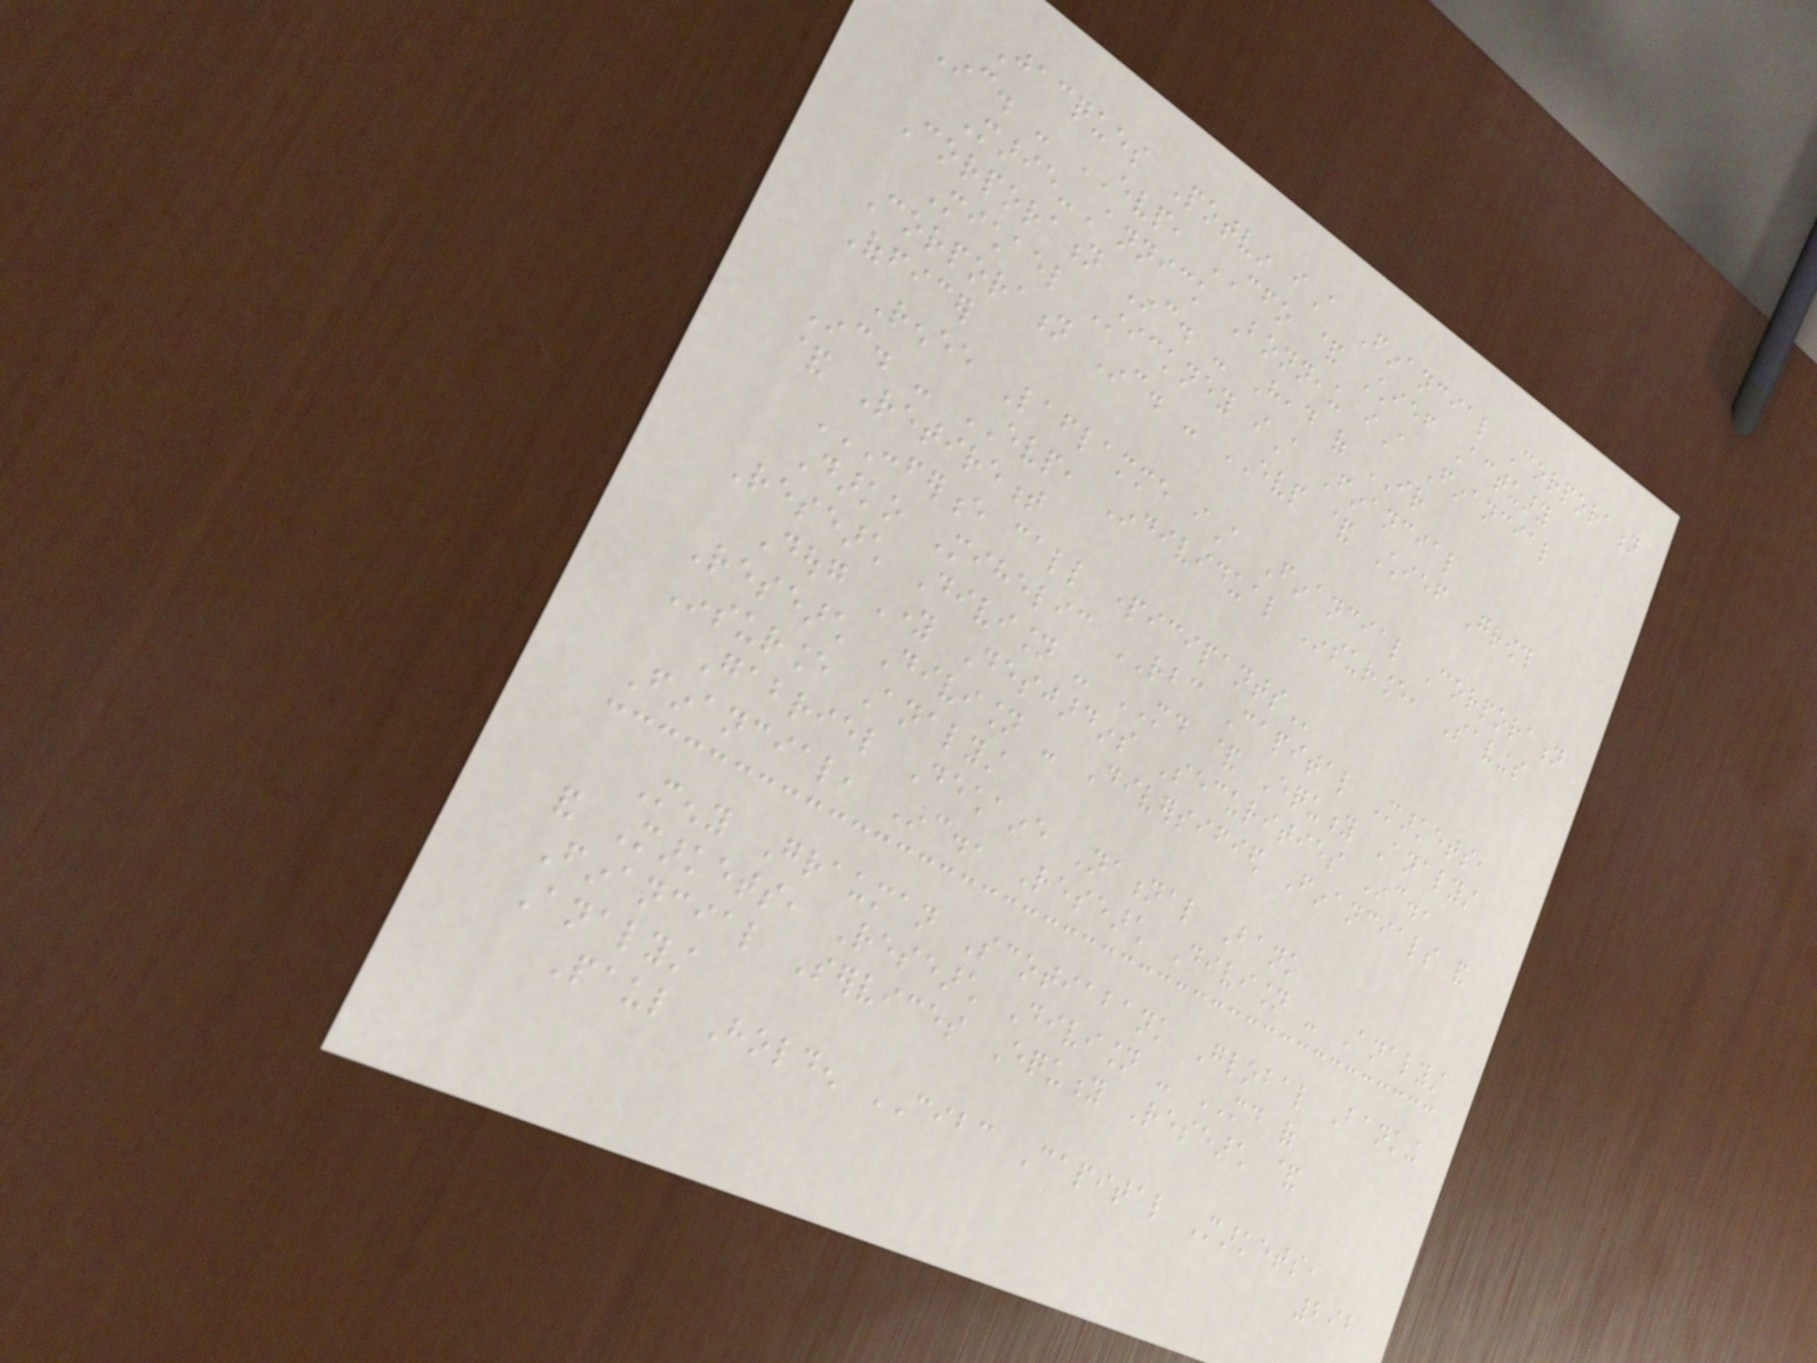Jacques Potvin iA Financial Corporation
Inc. - EVP, CFO & Chief Actuary
Marie-Annick Bonneau iA Financial
Corporation Inc. - Head of IR
Michael Stickney iA Financial
Corporation Inc. - EVP & Chief Growth
Officer
Renee Laflamme iA Financial Corporation
Inc. - EVP, Individual Insurance, Savings
& Retirement
CONFERENCE CALL PARTICIPANTS
Darko Mihelic RBC Capital Markets,
Research Division - MD & Equity Analyst
Doug Young Desjardins Securities Inc.,
Research Division - Diversified Financials and
Insurance Analyst
Gabriel Dechaine National Bank
Financial, Inc., Research Division - Analyst
Meny Grauman Scotiabank Global Banking
and Markets, Research Division - MD of
Financial Services Equity Research &
Analyst
Paul Holden CIBC Capital Markets,
292
